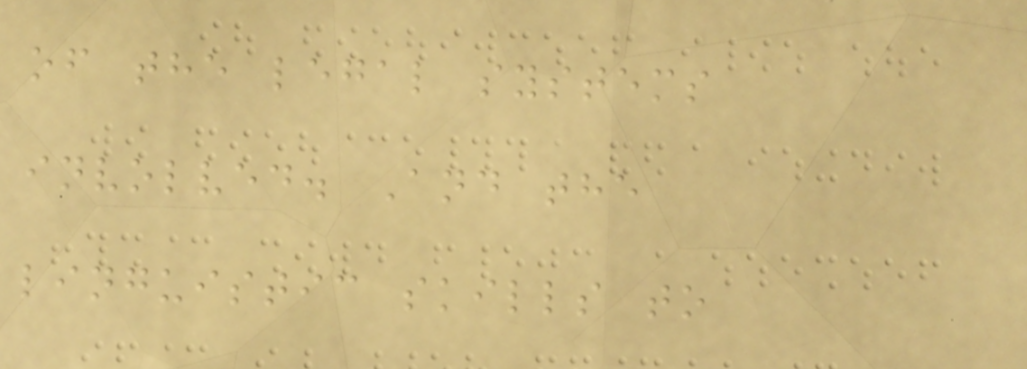of the legal systems
involved. And the
linguistic skills to
